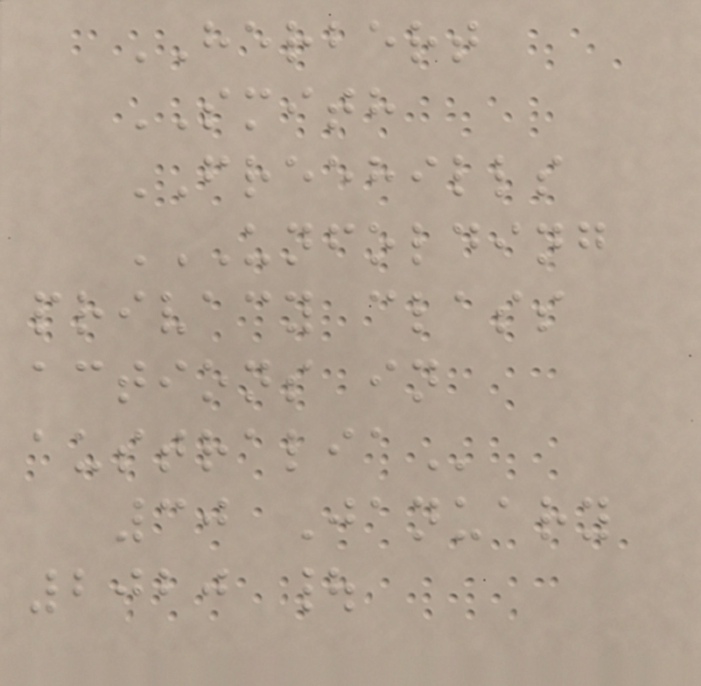HERBERT
SMITH
FREEHILLS
UNFOLDING
PRIVACY CLASS
ACTIONS IN
AUSTRALIA
30 January
2020 |
